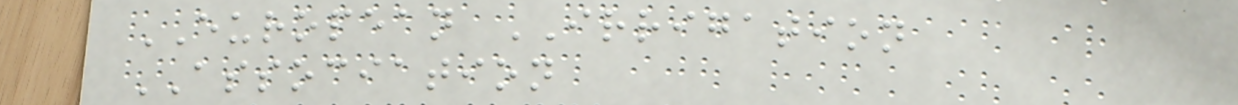EUROPEAN IRRIGATION
ASSOCIATION
